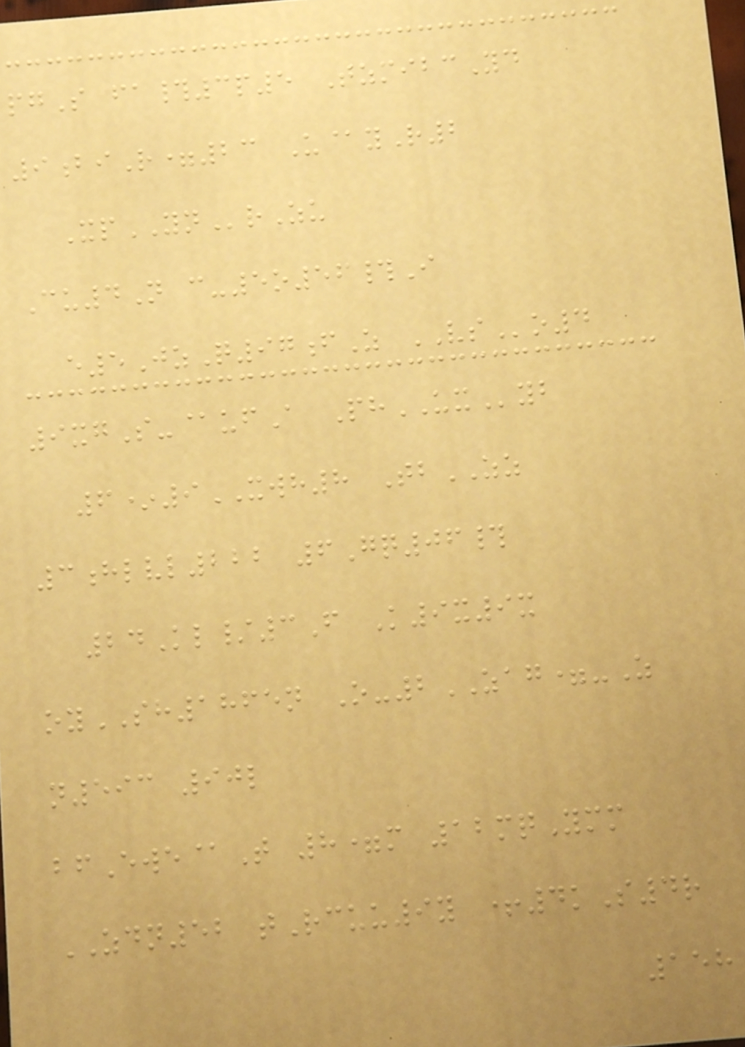pgS fa#3p5 TzmibcYd
9biR=23 U@yR2
XpYNrZu
Cu4N c-5o56#I
e5JzQ97fZ VSo4
9xgS-@ufA PhUXyb
6*9XWH8 TbZZ
3hlvl222 6Gq06#
24Kl/3F K9x9x
oySH1865n O-2ZAG=-Z
n593 90l
bfEwe@T 8=m 12mqYmm
ZDN52 tRcuu9y +4kS4r
158
